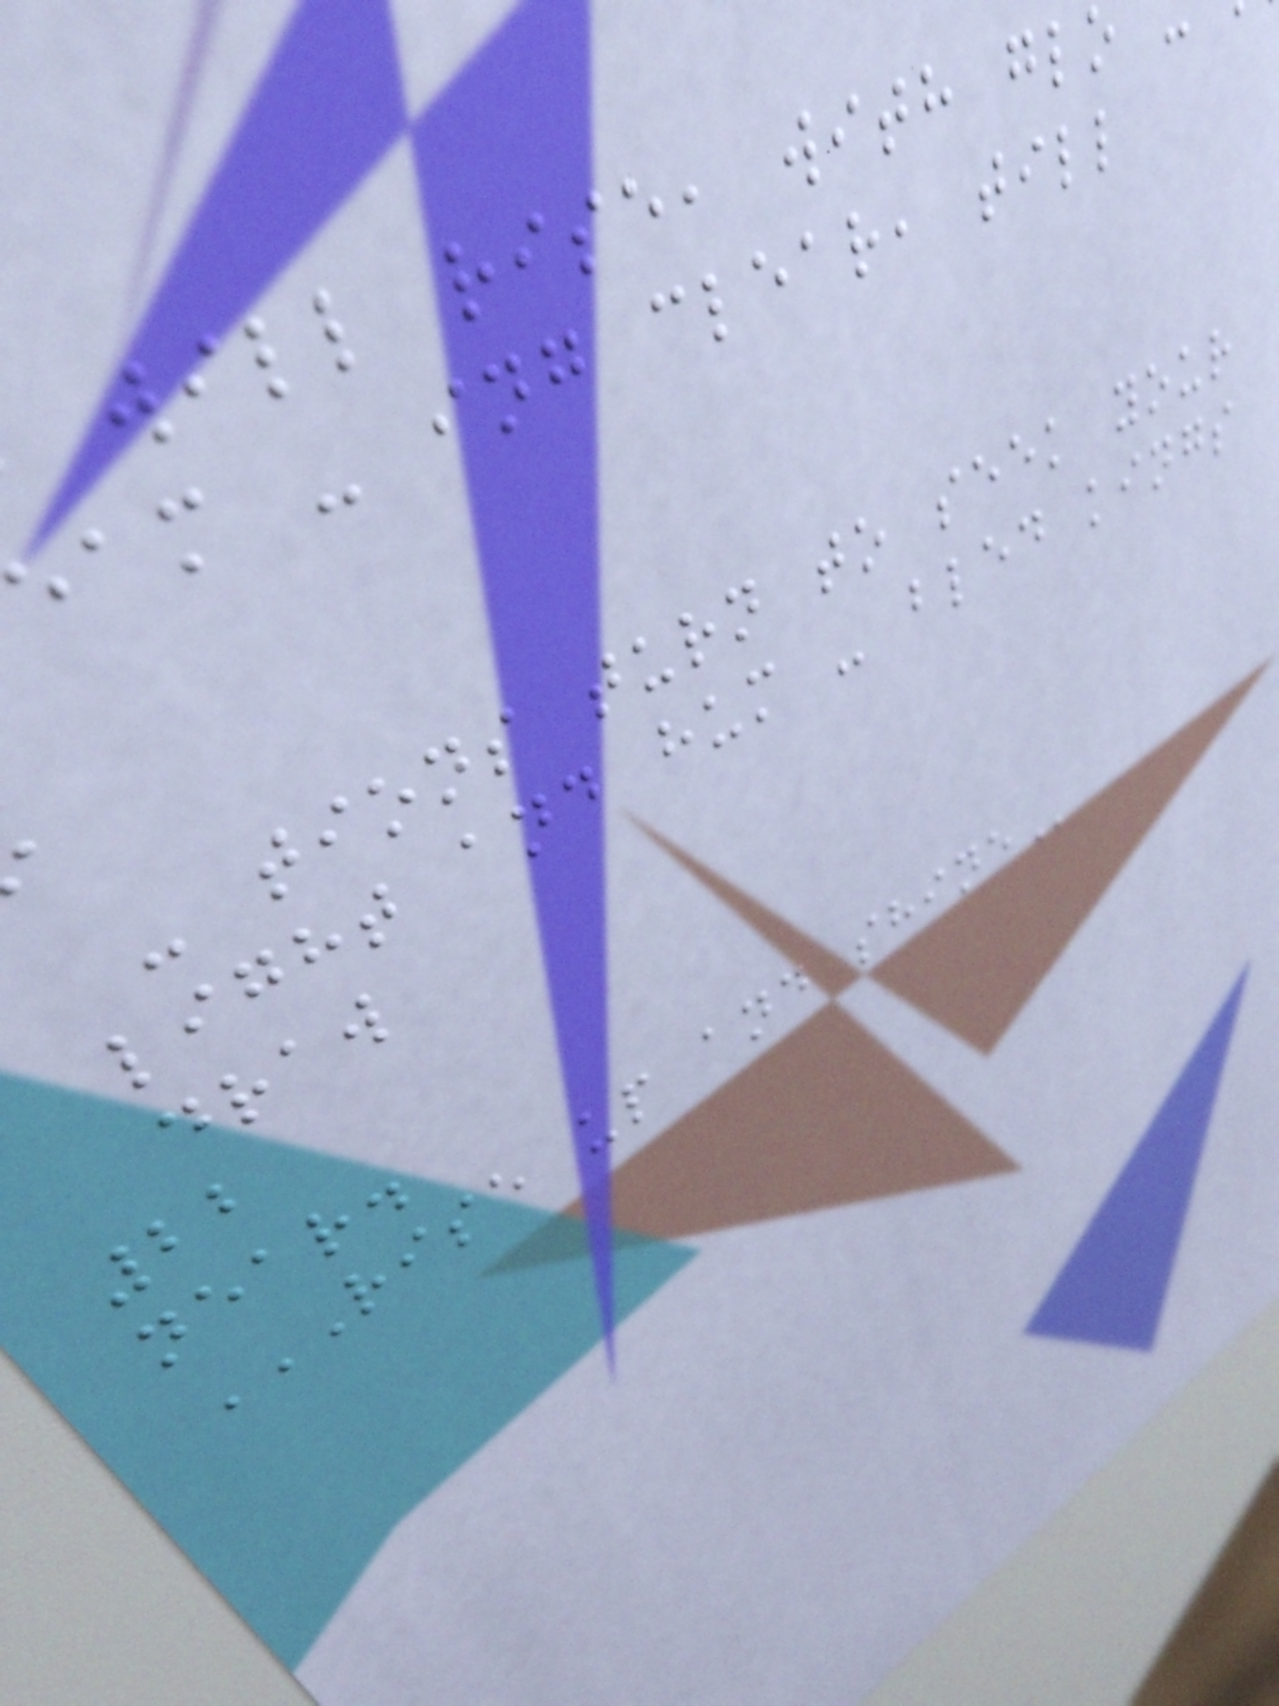will rise, with glo
eam - ing clear, till
- tions turn to seek your
light and hum - bled kings
draw
22
near.
RISE UP AND SHINE
